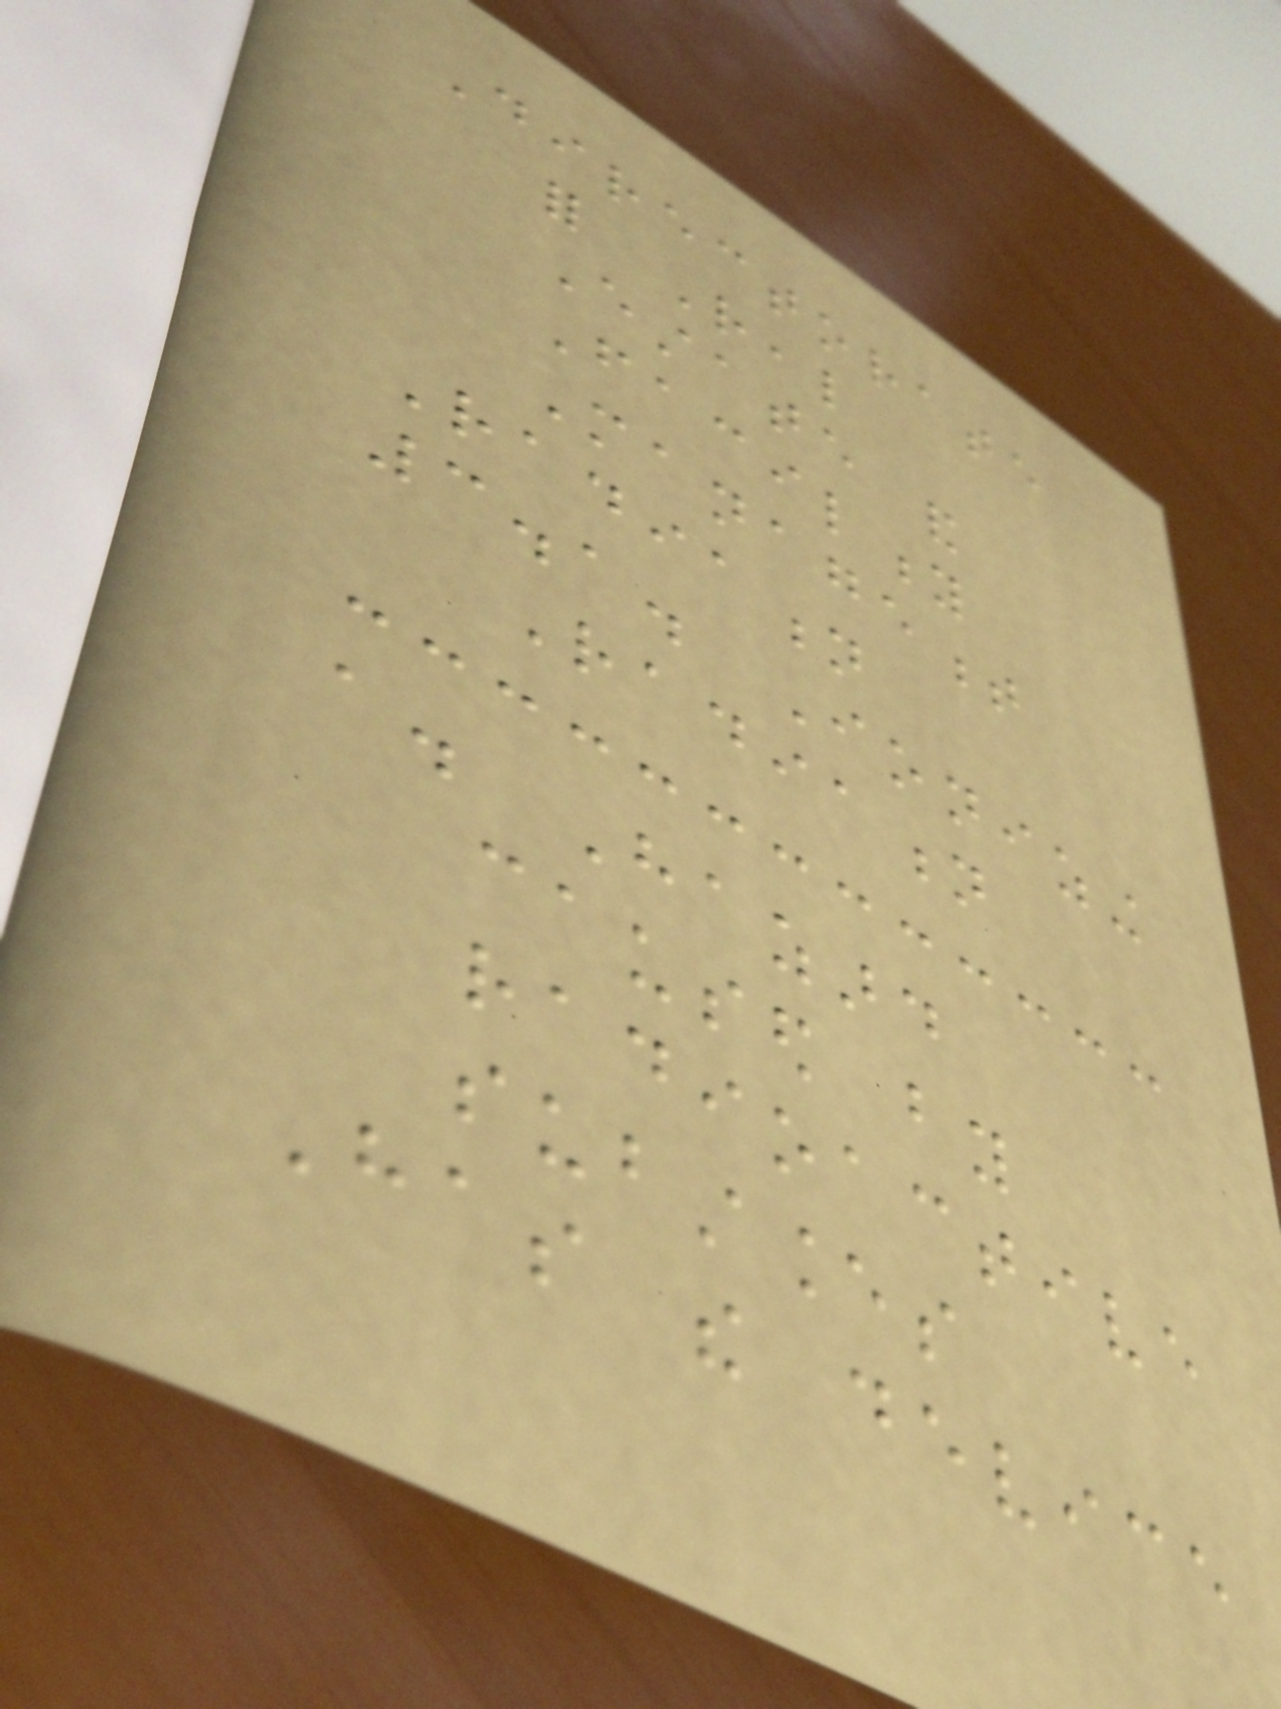Directorate
for Real
Estate and
Facility
Management
Radiation
3.1. Ionizing
Radiation
a. Hazard
caused by
radioactive
substances
Has the device
